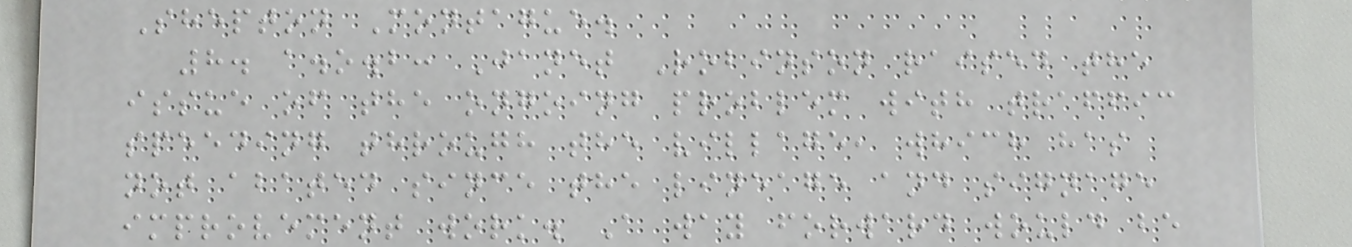Shepton Montague.
8. a.o.b: Janet Robinson raised the
issue of the ongoing problem with traffic
speeding through the village, which has
not abated since the lineage and signage
improvement work. A way forward would be
